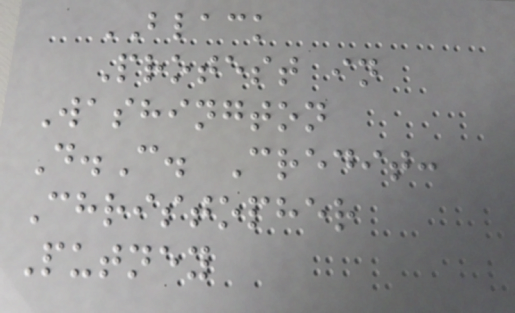BLACK
Protest in
Washington
D.C. Credit:
Christopher
Putney
